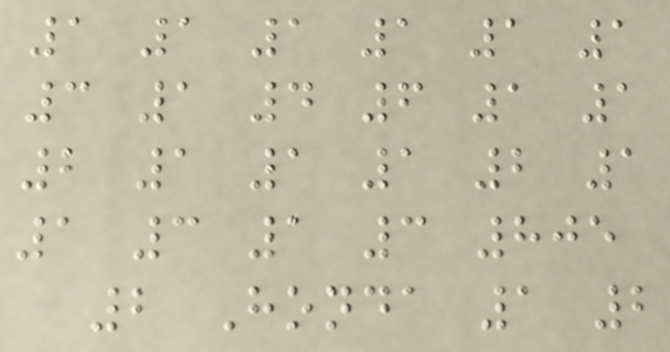1 1 1 1 1 1
3 1 4 6 1 1
2 1 1 1 2 1
1 3 1 3 805
2 Honda 1 2
